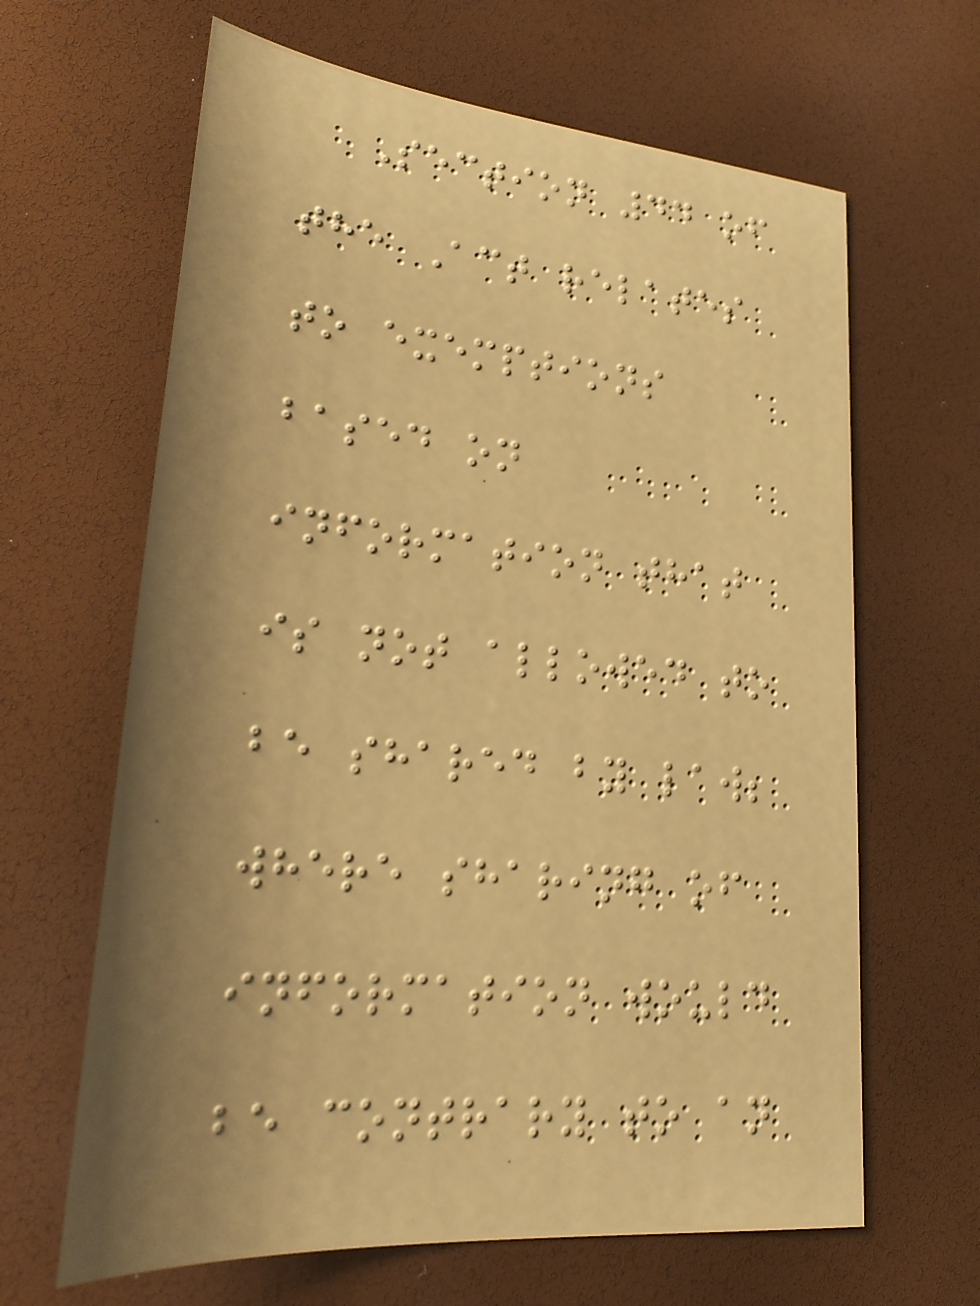Section 44 of
the Act relates
to exemptions
based on
information that
is not allowed to
be shared by law;
where sharing of
information would
be contrary to an
